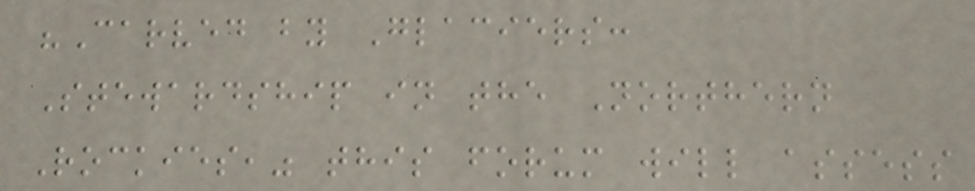"Carved by Glaciers:
Stewardship in the Northern
Rockies," this forum will assess
